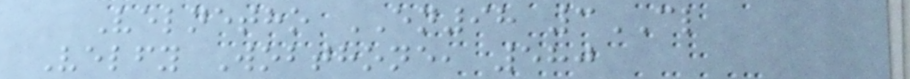Velnetho EN98 3CL
Velfy Wobthone, 580
